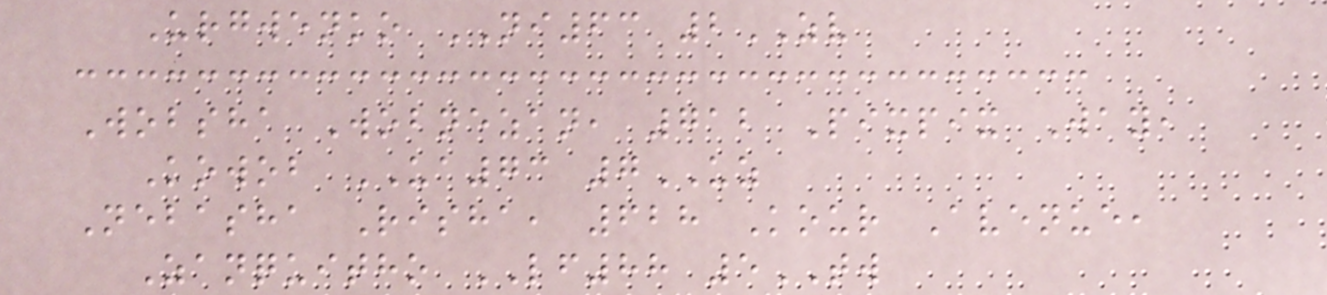Urgwenko NI63 2ZV
Wobsha Wobnezan, 712 Pixpix Way,
Kowob UA73 7UZ
Nebasha Risha, 628 Kour Avenue,
Zanquitho LF88 5TW
